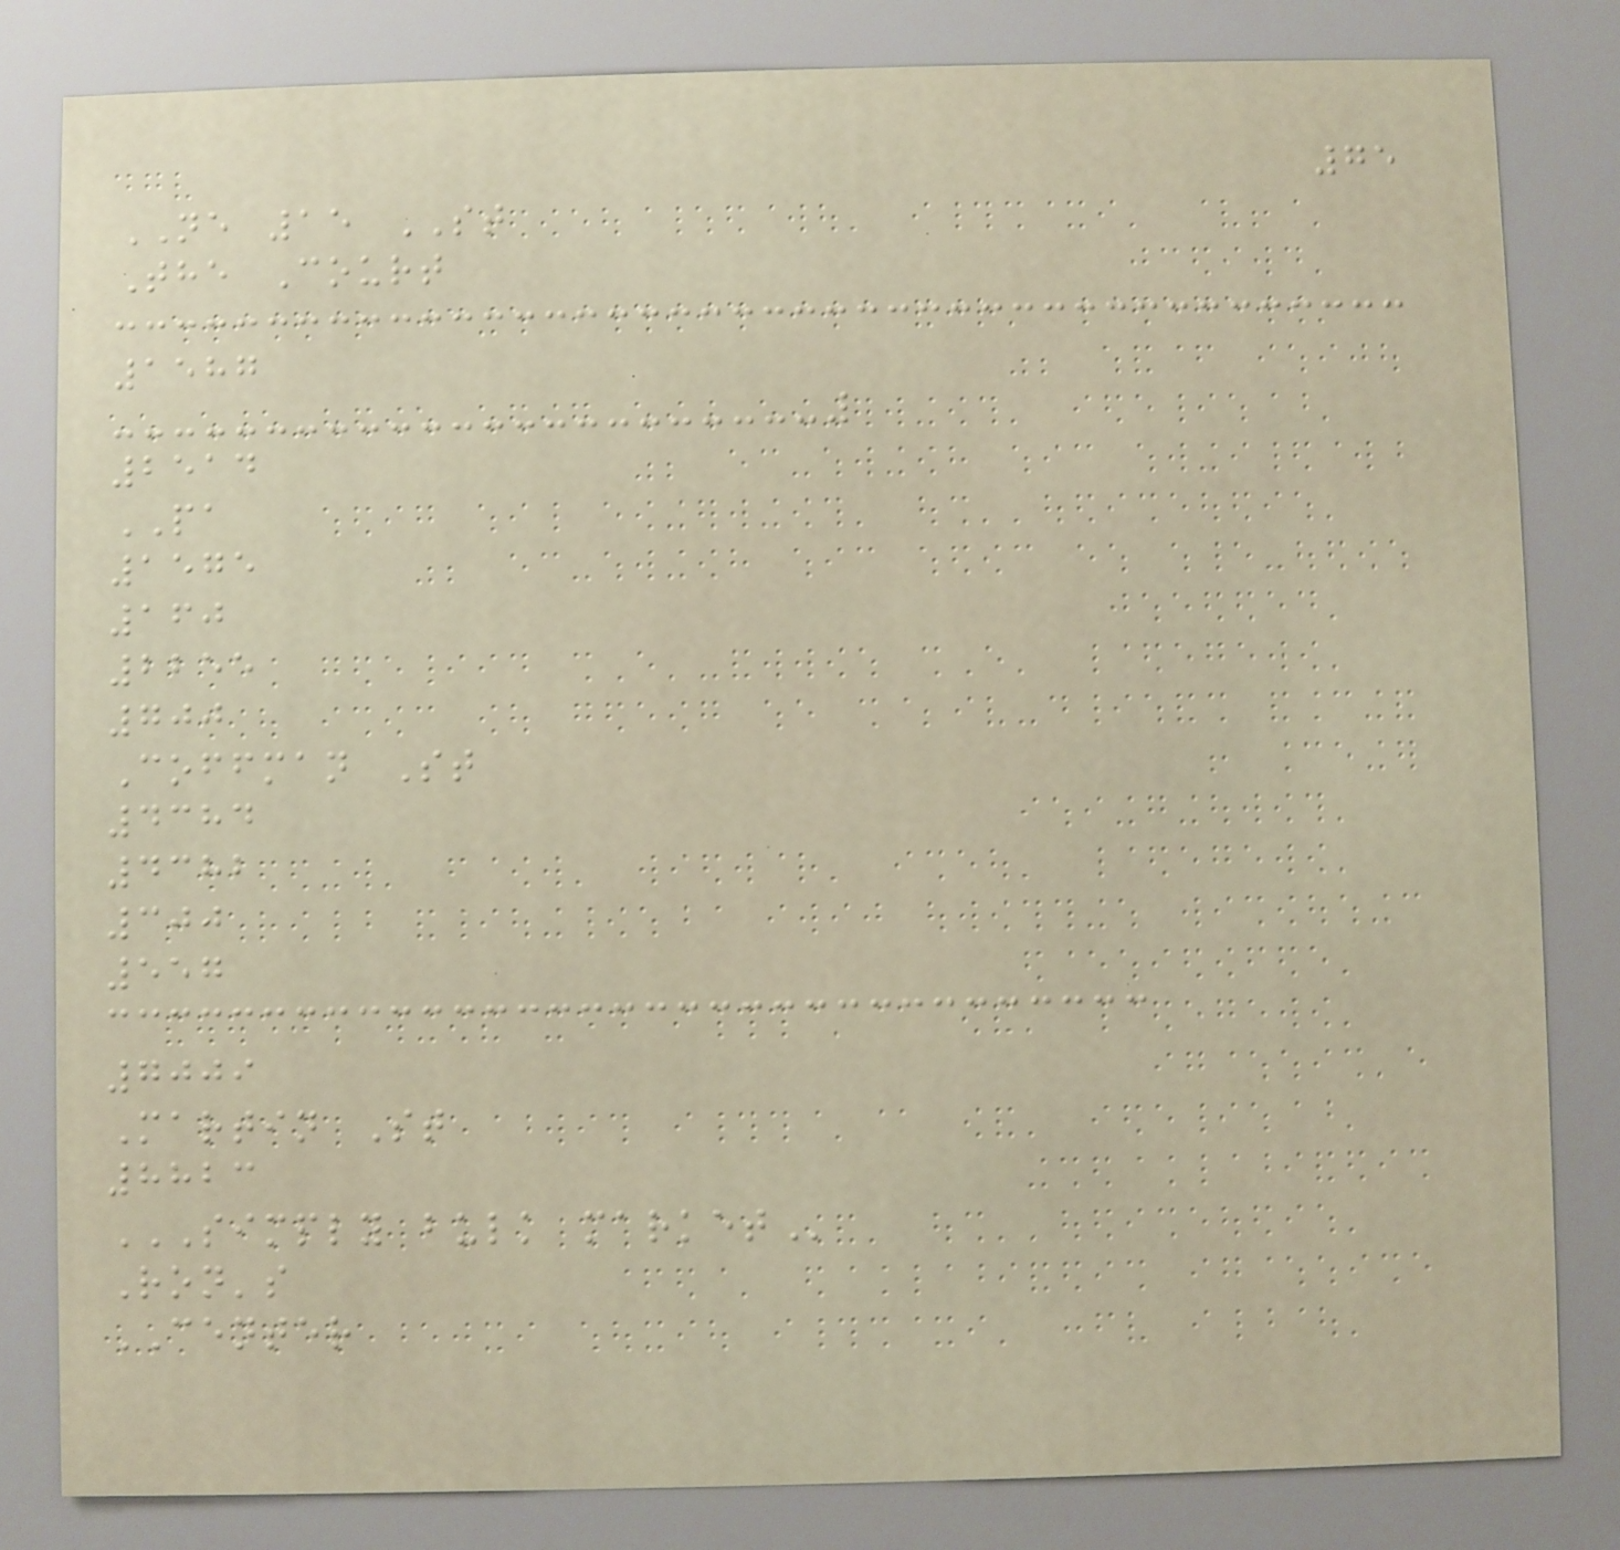75
NE 15 ST
The Court
1587
2514
PA
1575
160
2255
700
Coffman St
4384
4382
300
557
7009
Martin St
8823
SIMPLY BULK MARKET
Ron's
CENTER
